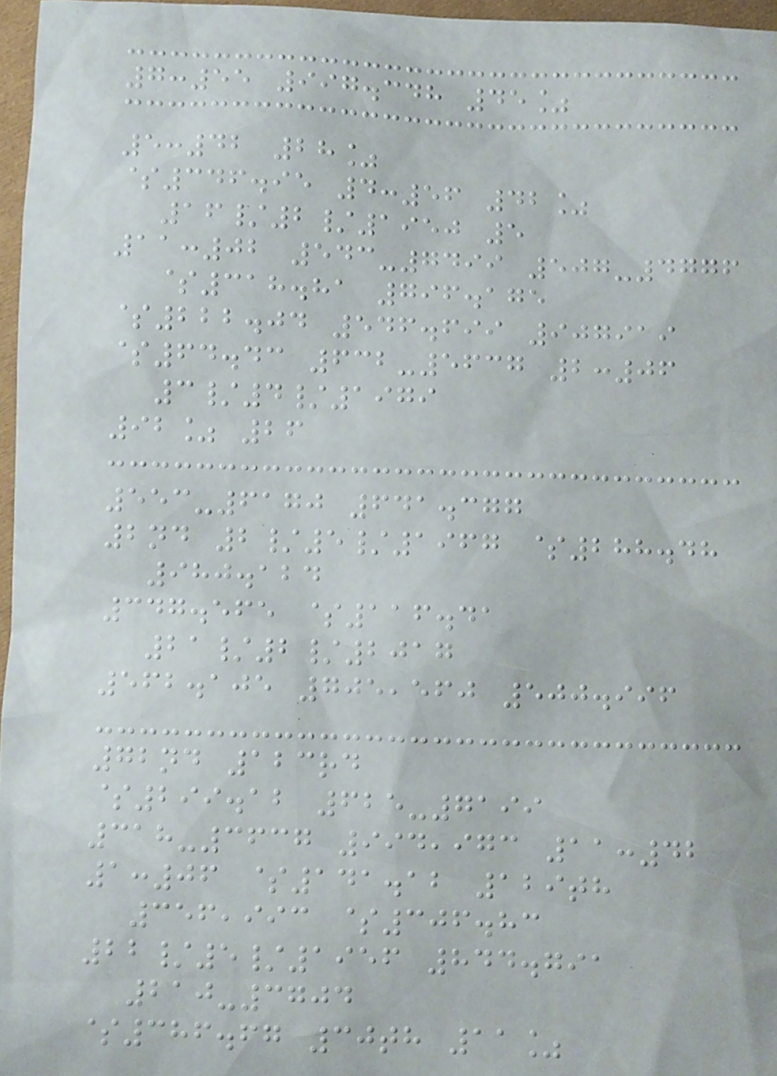7:55 997.348 45%
5:42 28%
$346.95 4:56 42%
16/2/1950 5
11:02 543-7499 507-4776
$318.81 796.175
$222.04 546.699 907919
$64.43 632-5637 2:06
3/4/1979
92% 26
553-6170 641.377
2nd 2/5/1967 $288.48
980.124
347.565 $116.41
21/2/2017
562.105 705,560 500.996
72nd 123rd
$299.12 625-7199
318-3637 994,973 11:42
1:06 $141.12 129th
356,993 $306.83
22/5/1956 844.791
210-3704
$386.67 30th 11%
